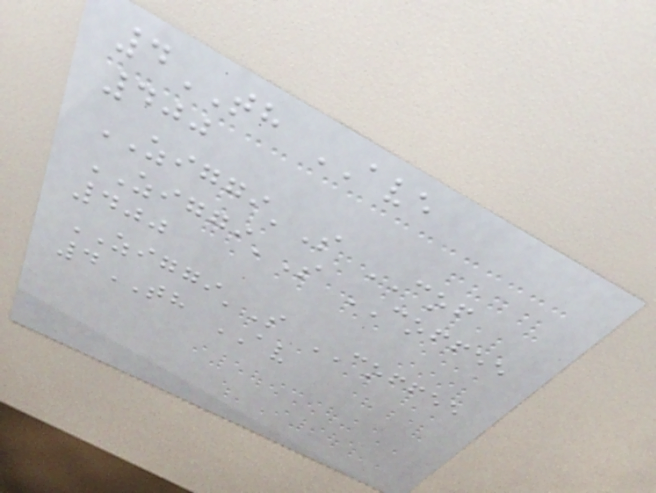4TH AVE
400
ZIGGI'S COF
ZIGGI'S COFFEE
400
ZIGGI'S COFFEE
4TH AV
